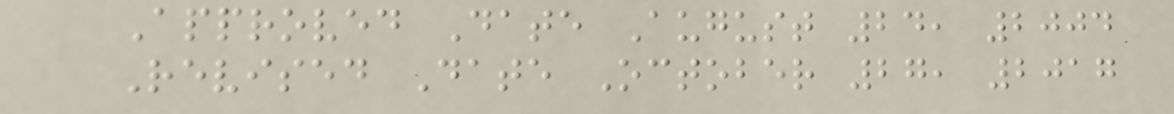Approved Date August 24, 2004
Revised Date October 27, 2017
